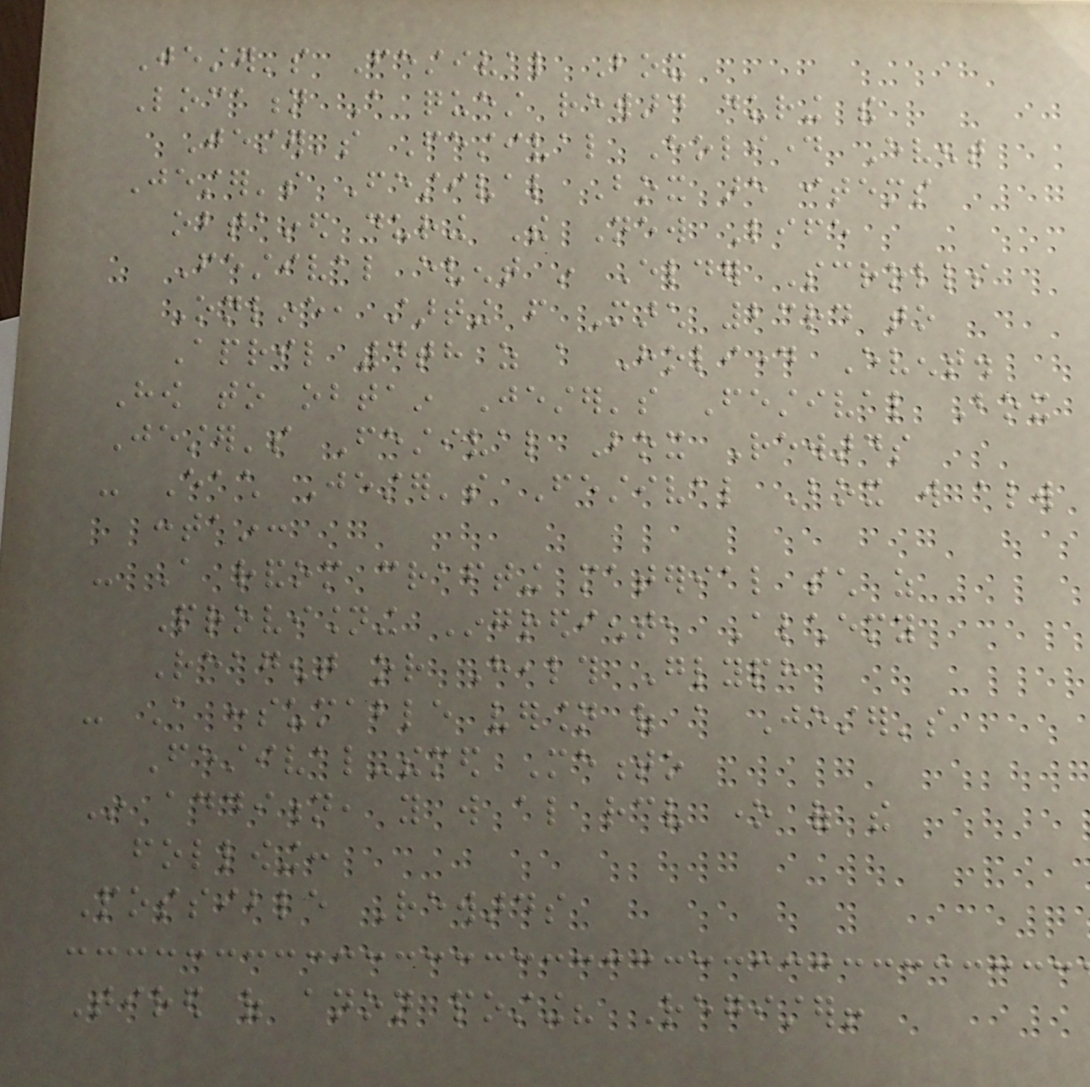Jester's Festival Box
Location A quest reward during the
Jester's Festival Holiday Event
Jester's Festival Box are items
obtained during The New Life
Festival event in Elder Scrolls
Online, starting from March 23rd to
April 4th as a Holiday Event.
How to obtain Jester's Festival Box
Jester's Festival Box Rewards
- Each Jester's Festival Box will always
contain:
- A random crafting material such as
Provisioning Ingredient, Alchemy
Reagent or Health Glyph
- A consumable version of a Jester's
Festival-themed Memento
In addition, you will also receive one of the
following:
Possible Rewards
Tired of anon posting? Register!
